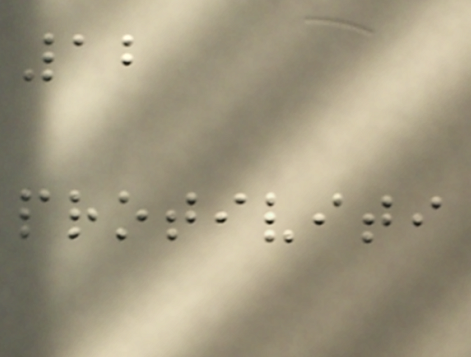12
protiviti
